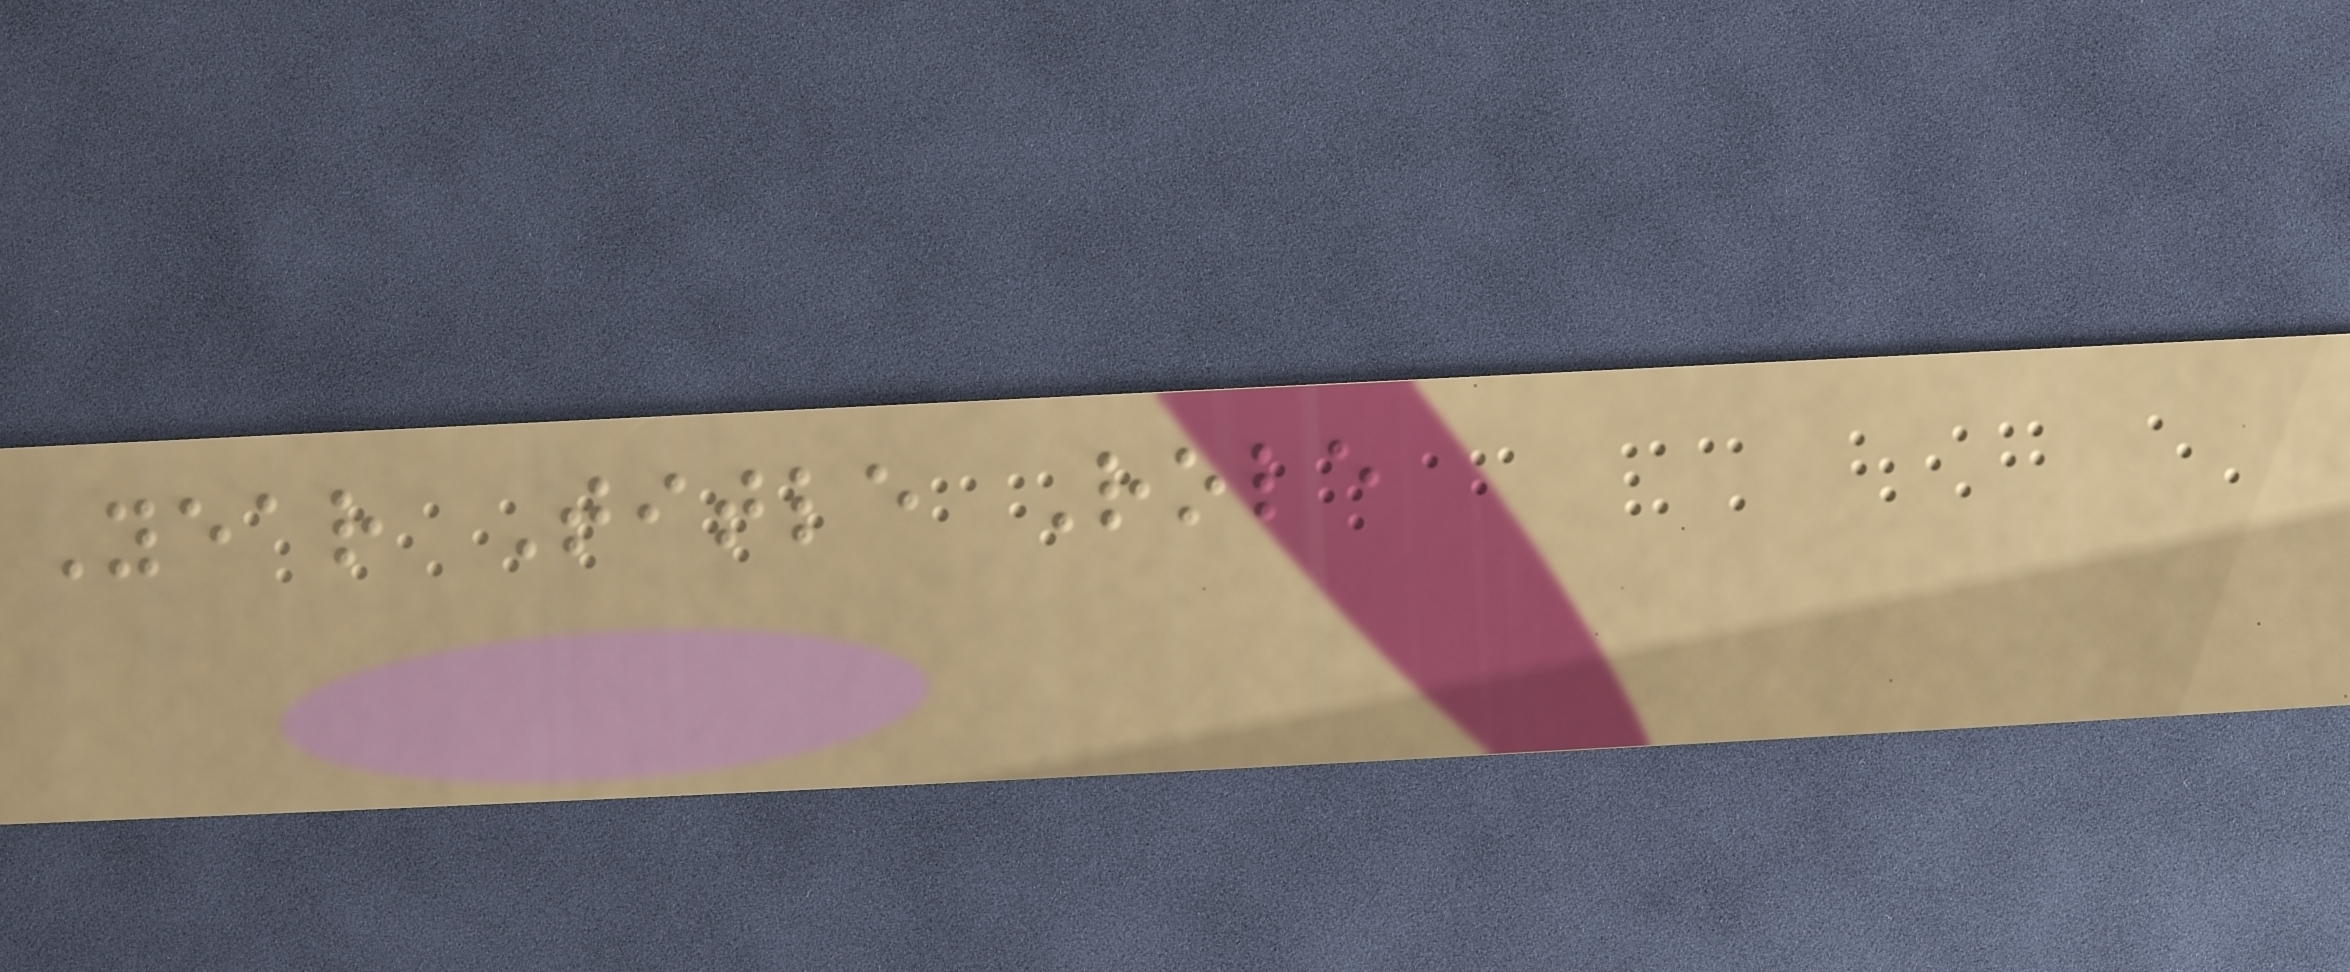Year Title Role
